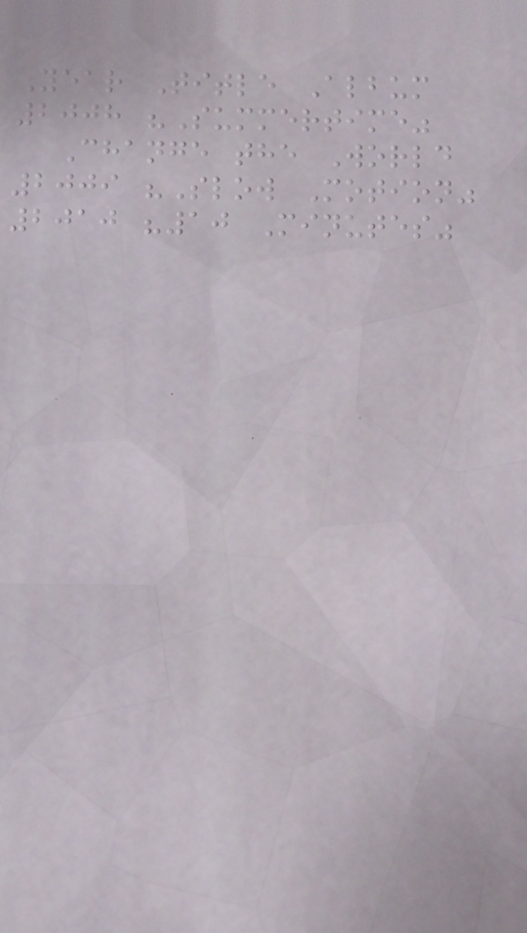Year Title Album
2008 "Summertime"
Change the World
2009 "Slow Motion"
2010 "10 Minutes"
